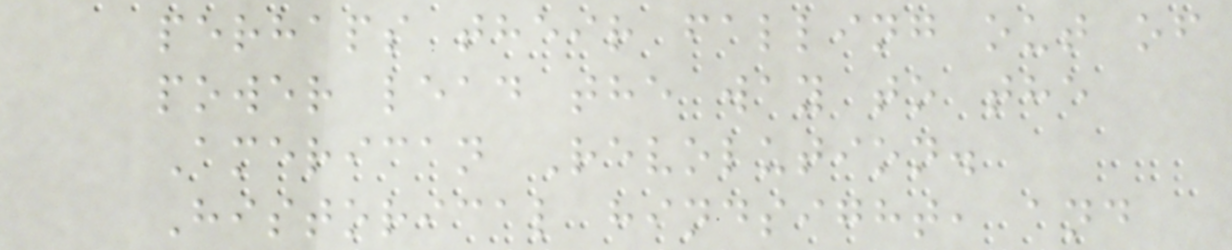perhaps their falling out of
power lead the way to the
American Revolution.
Historical hindsight, and
